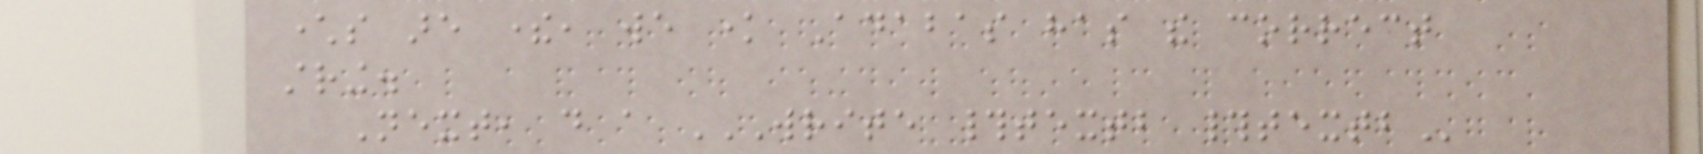characters are there, we know Adabas has the correct
string.
Next, do a WRITE #TEXTB #TEXTB
